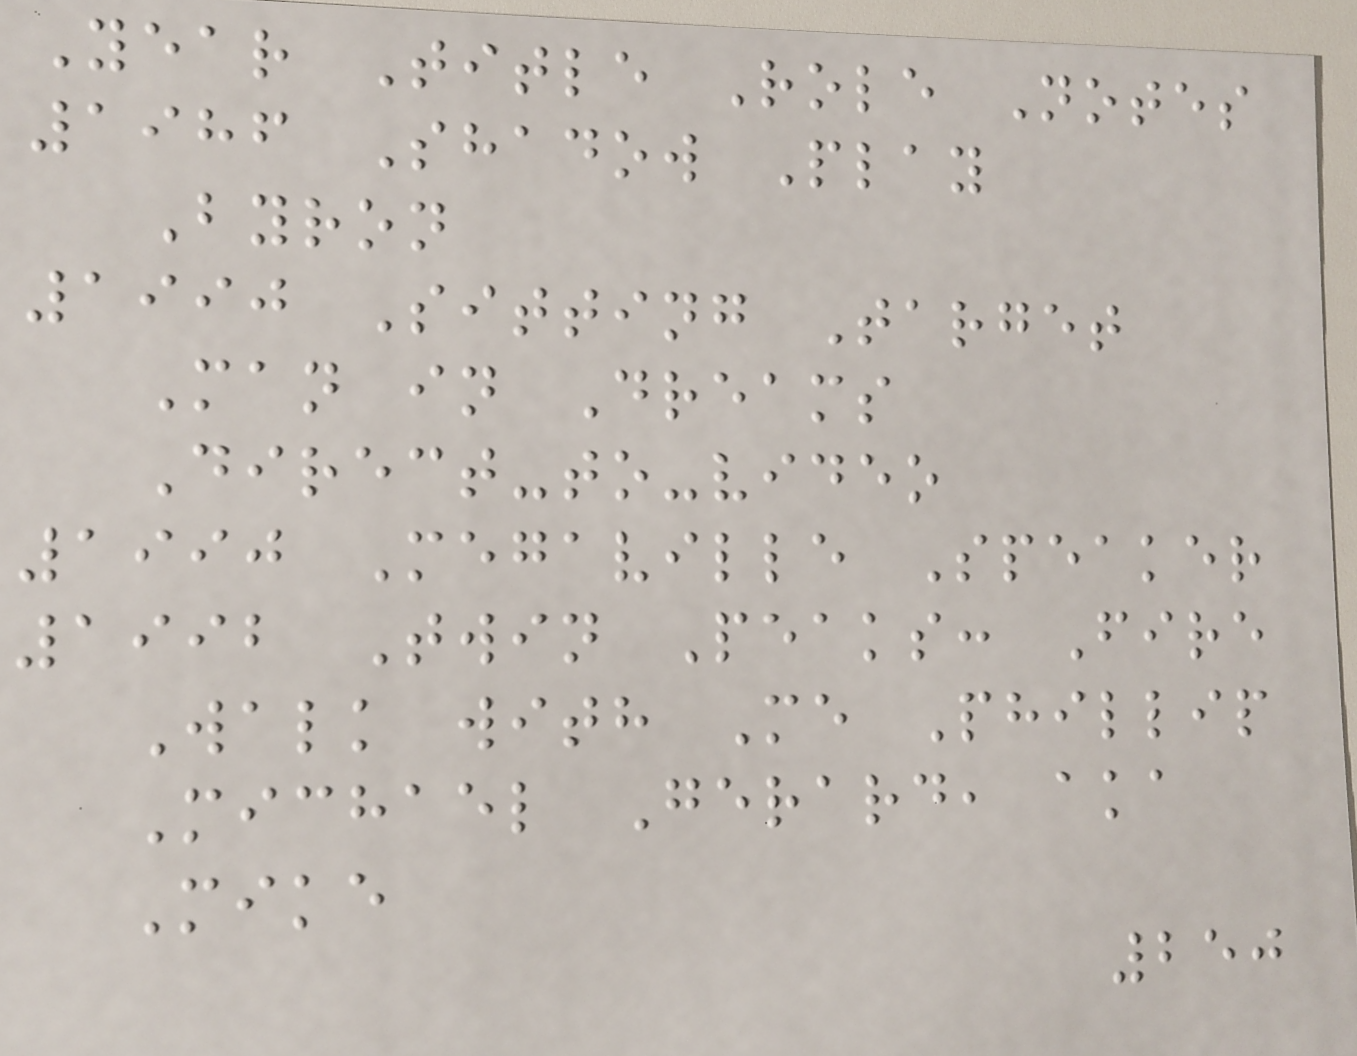Year Title Role Notes
1986 Shadow Play
Byron
1990 Sitting Target
Man in Dreams
Direct-to-video
1990 Megaville Speaker
1992 Twin Peaks: Fire
Walk with Me Phillip
Michael Gerard, aka
Mike
250
